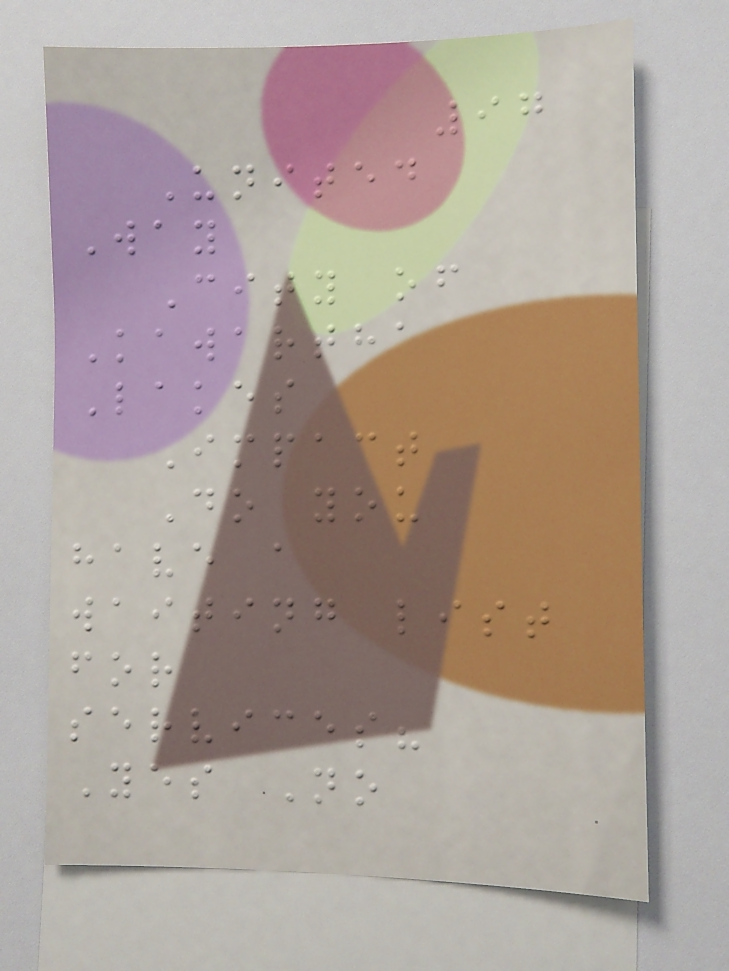97
United
Way
City of
Kawartha
Lakes
Impact
Do you
have a
waiting list
for
services?
Yes No
